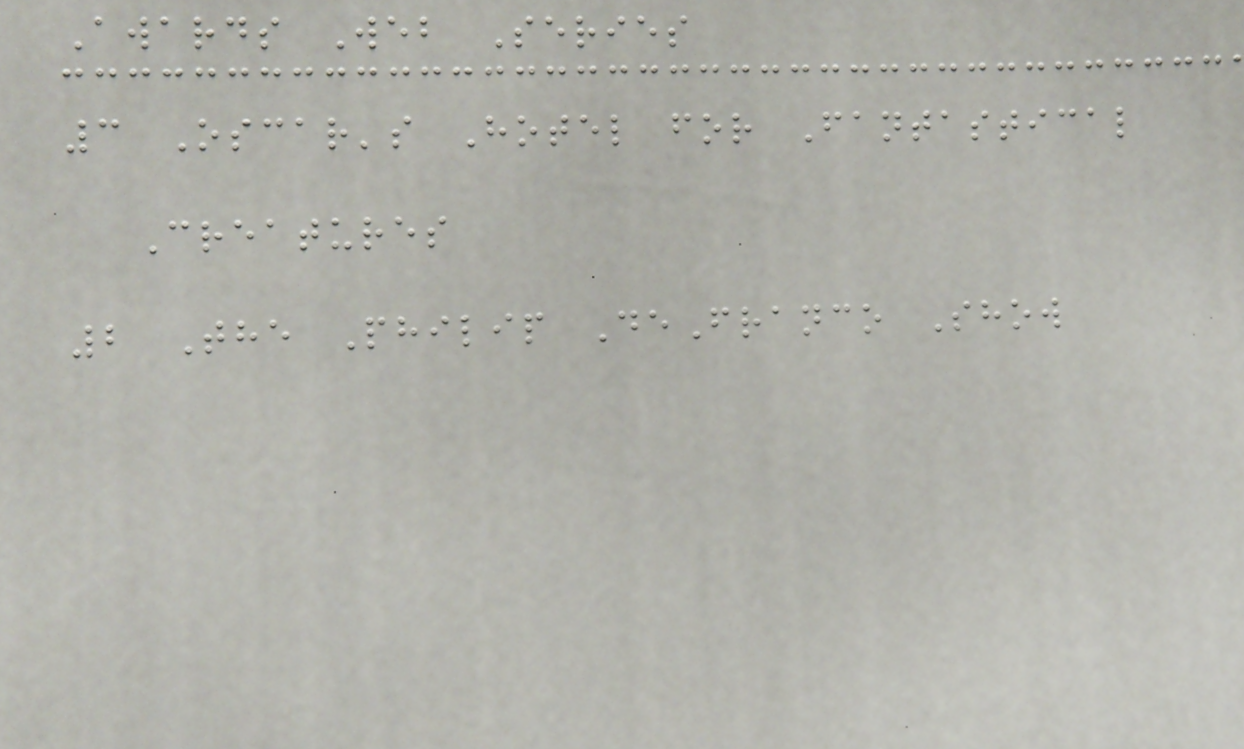Awards Web Series
3 Oscar's Hotel for Fantastical
Creatures
2 The Philip DeFranco Show
